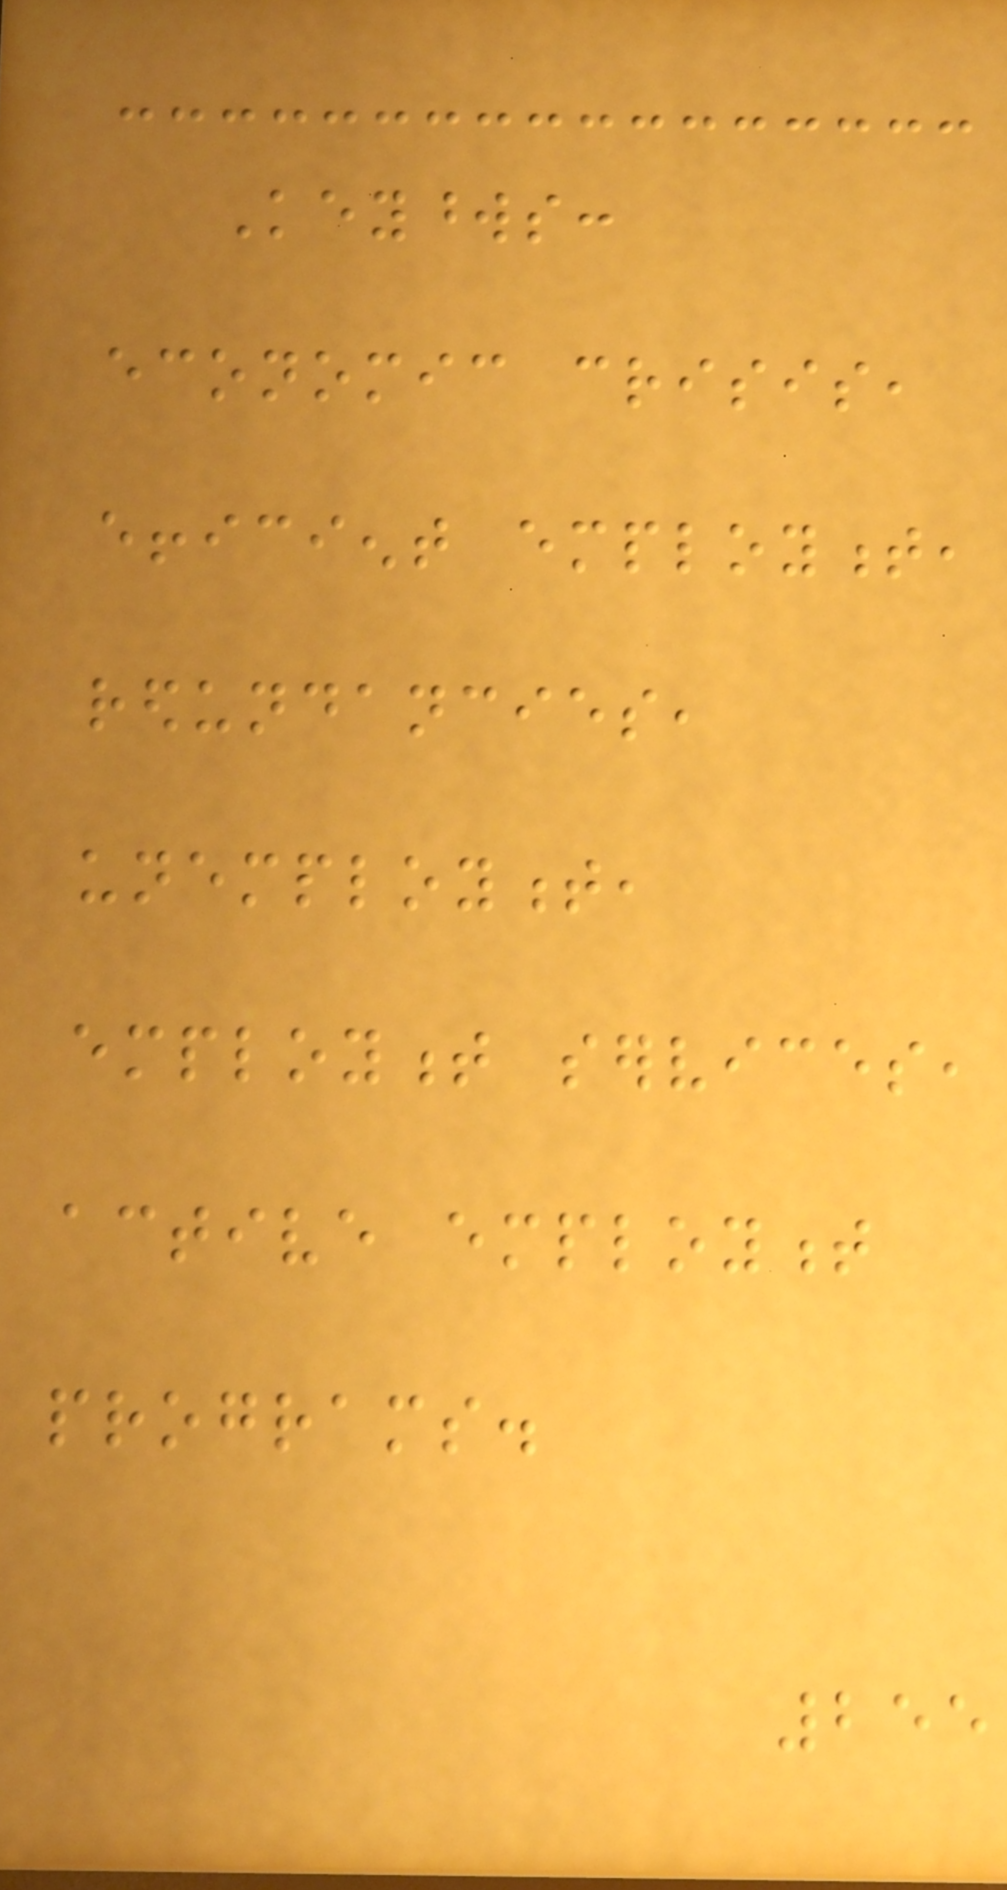Keywords:
economic crisis,
efficient employment,
redundancies,
unemployment,
employment services,
active employment
programs.
255
